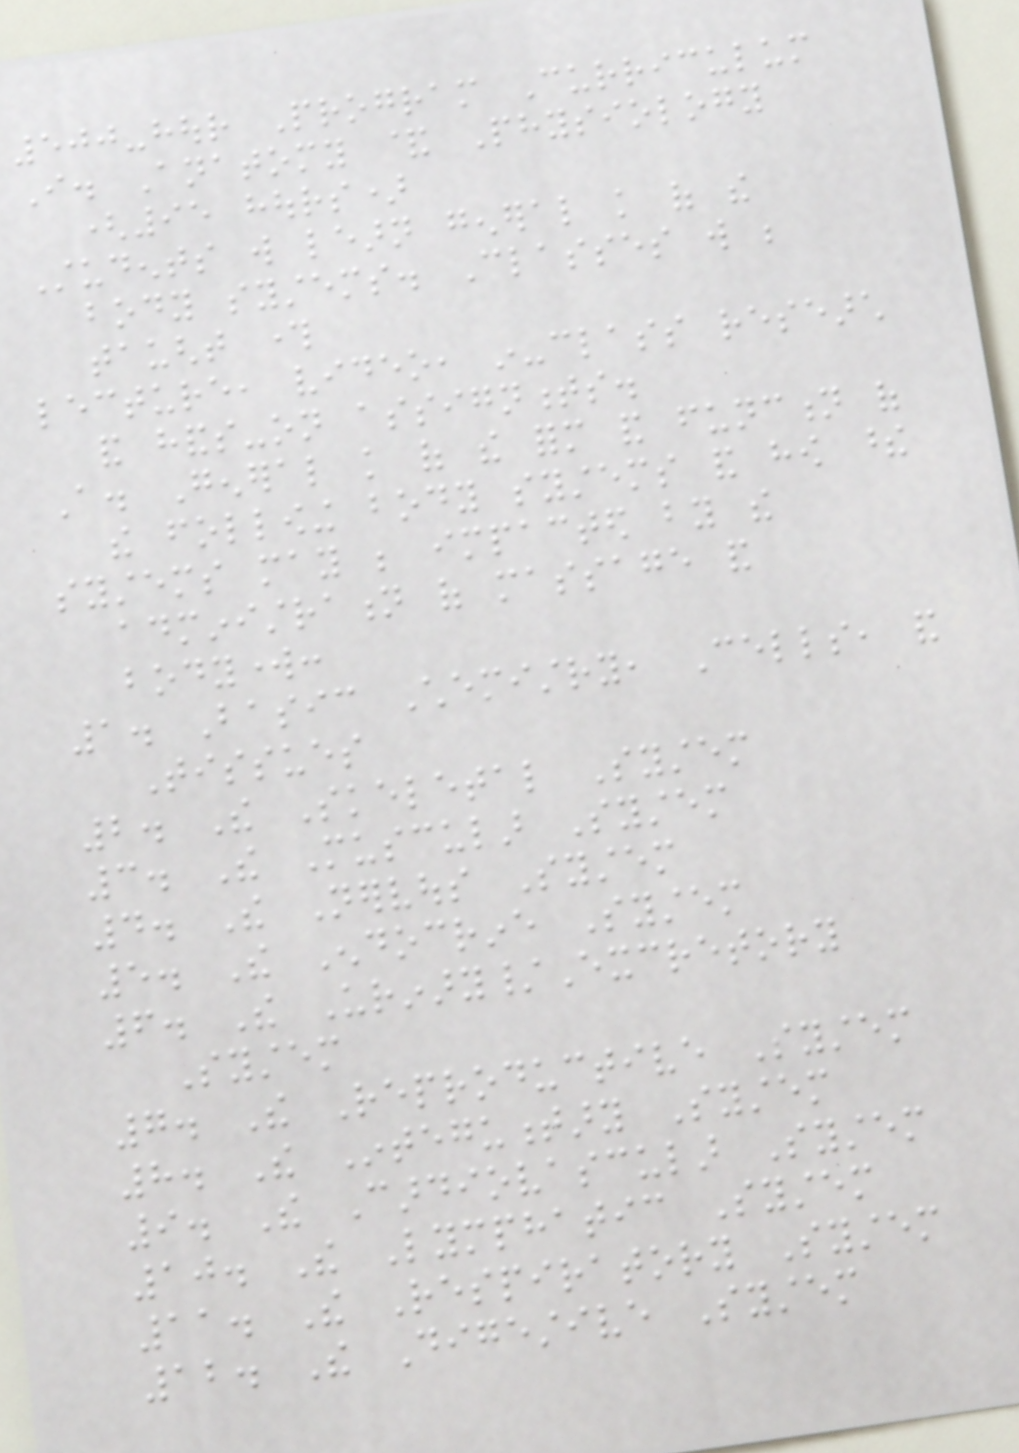500-hour Program Curriculum
I. Anatomy & Physiology
(95 hours)
Students will learn general knowledge of the
body systems. Classes will be
taught through
lecture, video, in-class research
and hands-on assignments.
A. General knowledge of the form and function of
the following body systems and how these
systems may be impacted by the
administration of massage and
bodywork:
1. Basic Chemistry, Cells, and
Tissues
2. The Skeletal System
3. The Muscular System
4. The Nervous System
5. The Endocrine System
6. The Urinary/Excretory
System
7. The Reproductive System
8. The Integumentary System
9. The Cardiovascular System
10. The Lymphatic System
11. The Respiratory System
12. The Digestive System
